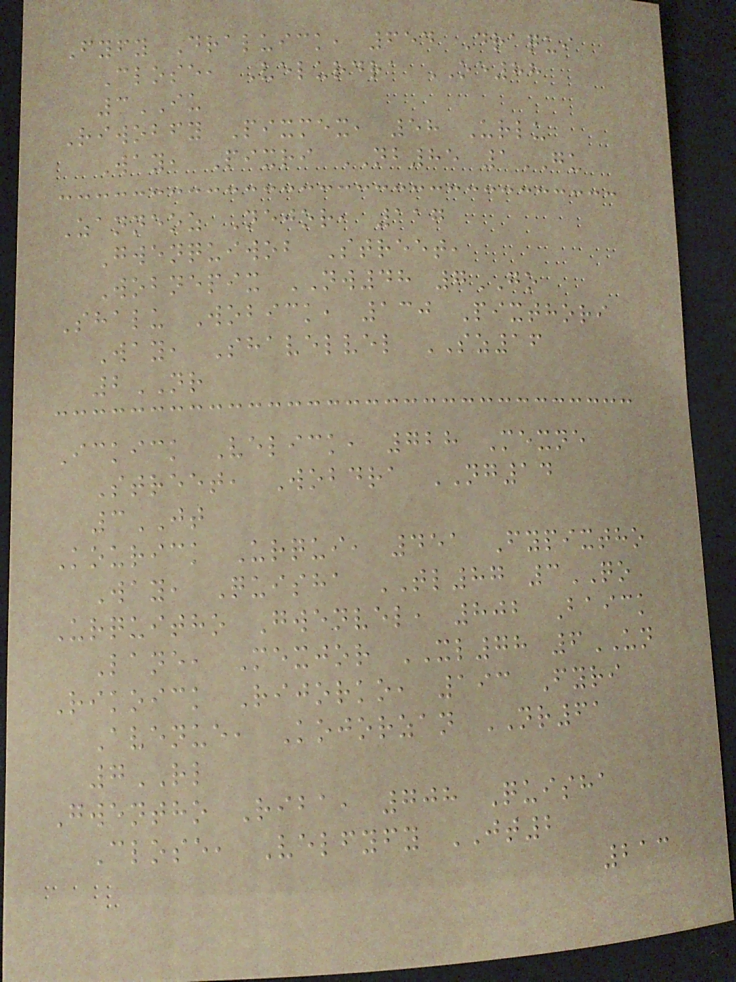Fyfy Draluick, 654 Draqui
Close, Velurdra OE88
3IU
Riwobfy Pixmex, 58 Urlu
Way, Pixri NB85 1GU
Zanneoz Nejor, 117
Gwenquiwob Street,
Wobnepix NW48 7GO
Shalu Wobick, 130 Pixthori
Way, Shavelvel SZ16
2NR
Ickick Velick, 728 Mexne
Street, Wobdra NG14
3JT
Kourick Urqui, 451 Fypixtho
Way, Quisha TL87 3QO
Urquitho Gwenvel, 802 Baick
Lane, Mexjor XL78 6UN
Rikoick Rijorko, 193 Fyri
Avenue, Kojorzan NR61
7RL
Gwentho Riba, 708 Quisha
Close, Velfyfy JT2
213
